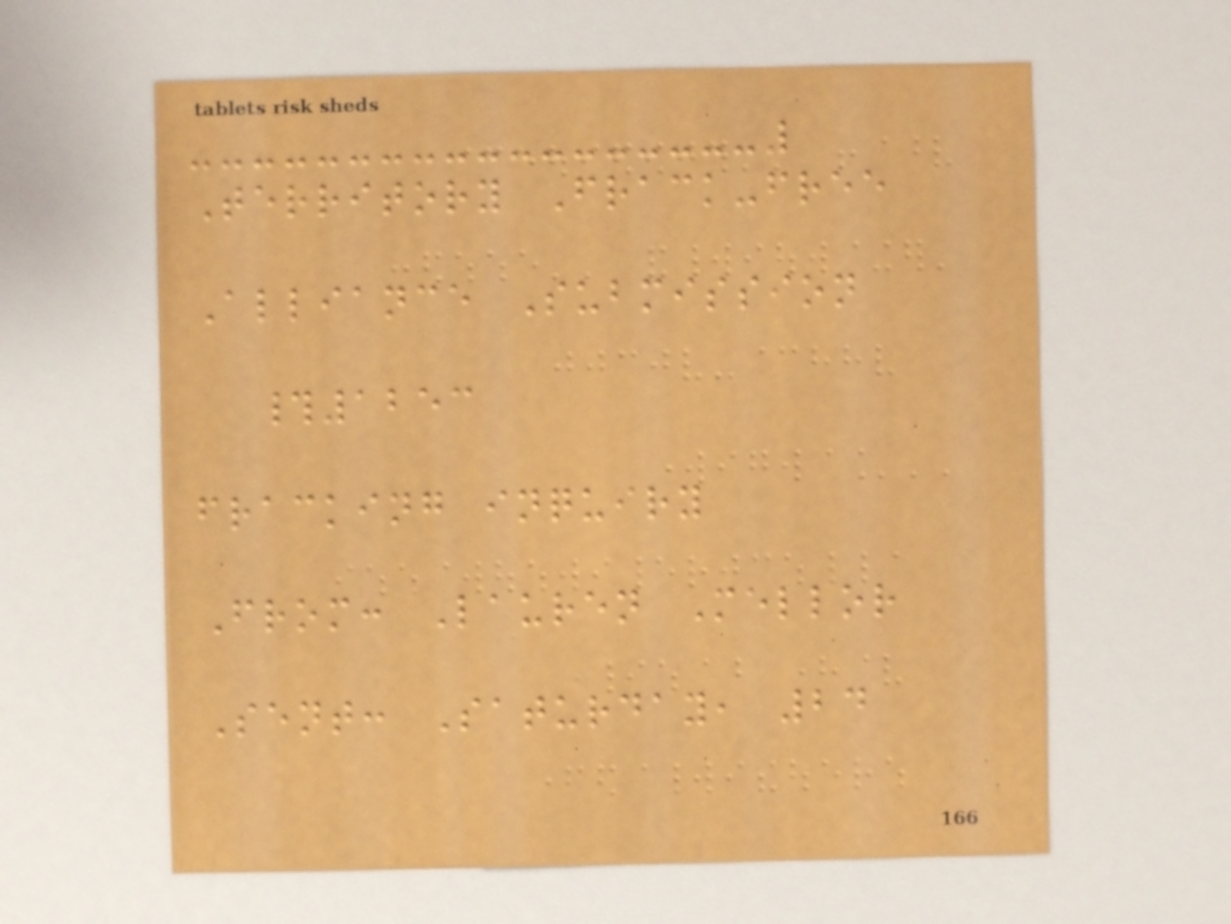Territory Frack-free
Alliance Submission
#1253
fracking inquiry
From: Lauren Mellor
Sent: Saturday, 24
